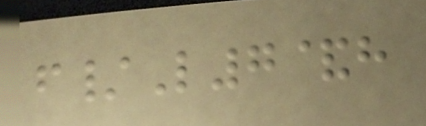f/L7&h
